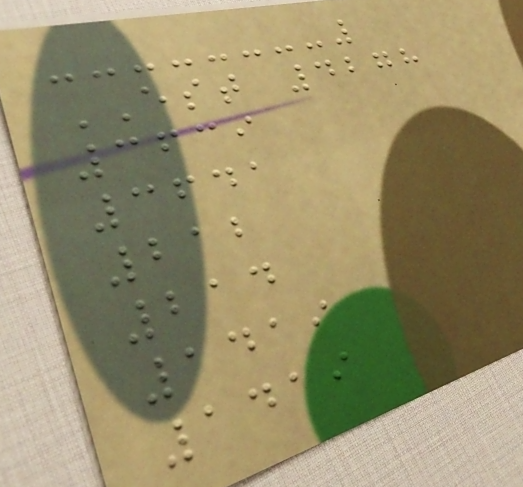EST 4278
3639
3641
212
214
1419
1419
